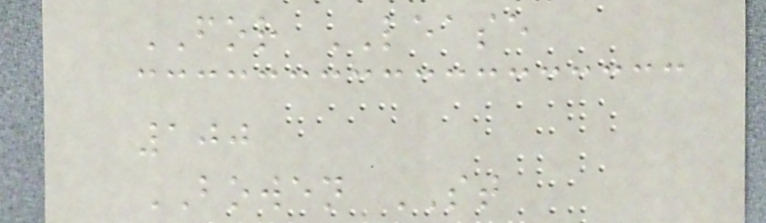FOR LEASE
100
BOWEN ST
